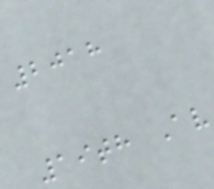2018
19th Av
